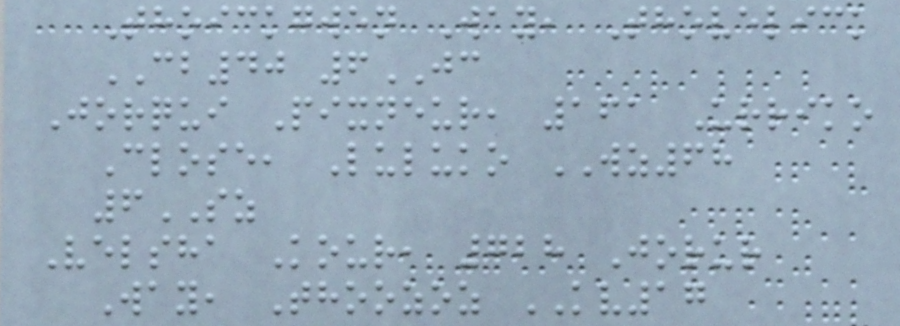Thoickgwen Way, Thovelick
CB40 6JC
Jorqui Pixneur, 161 Urriko
Close, Luluko WZ68
6SZ
Velsha Kour, 728 Jorur
Way, Thoozoz KV17
